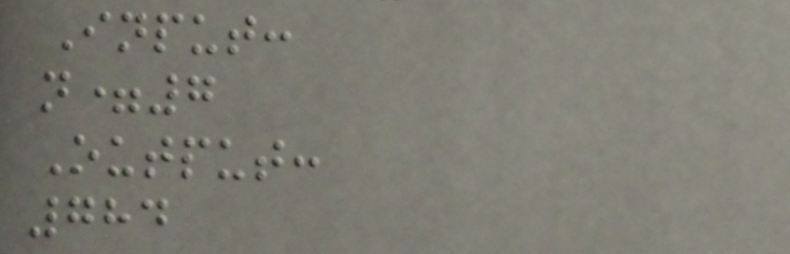Input:
n=7
Output:
784
